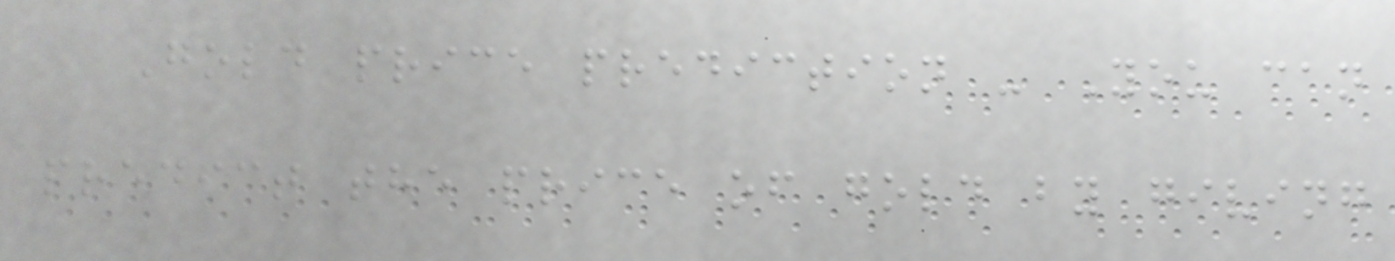Gold price prediction - You can
predict the price of gold by giving
